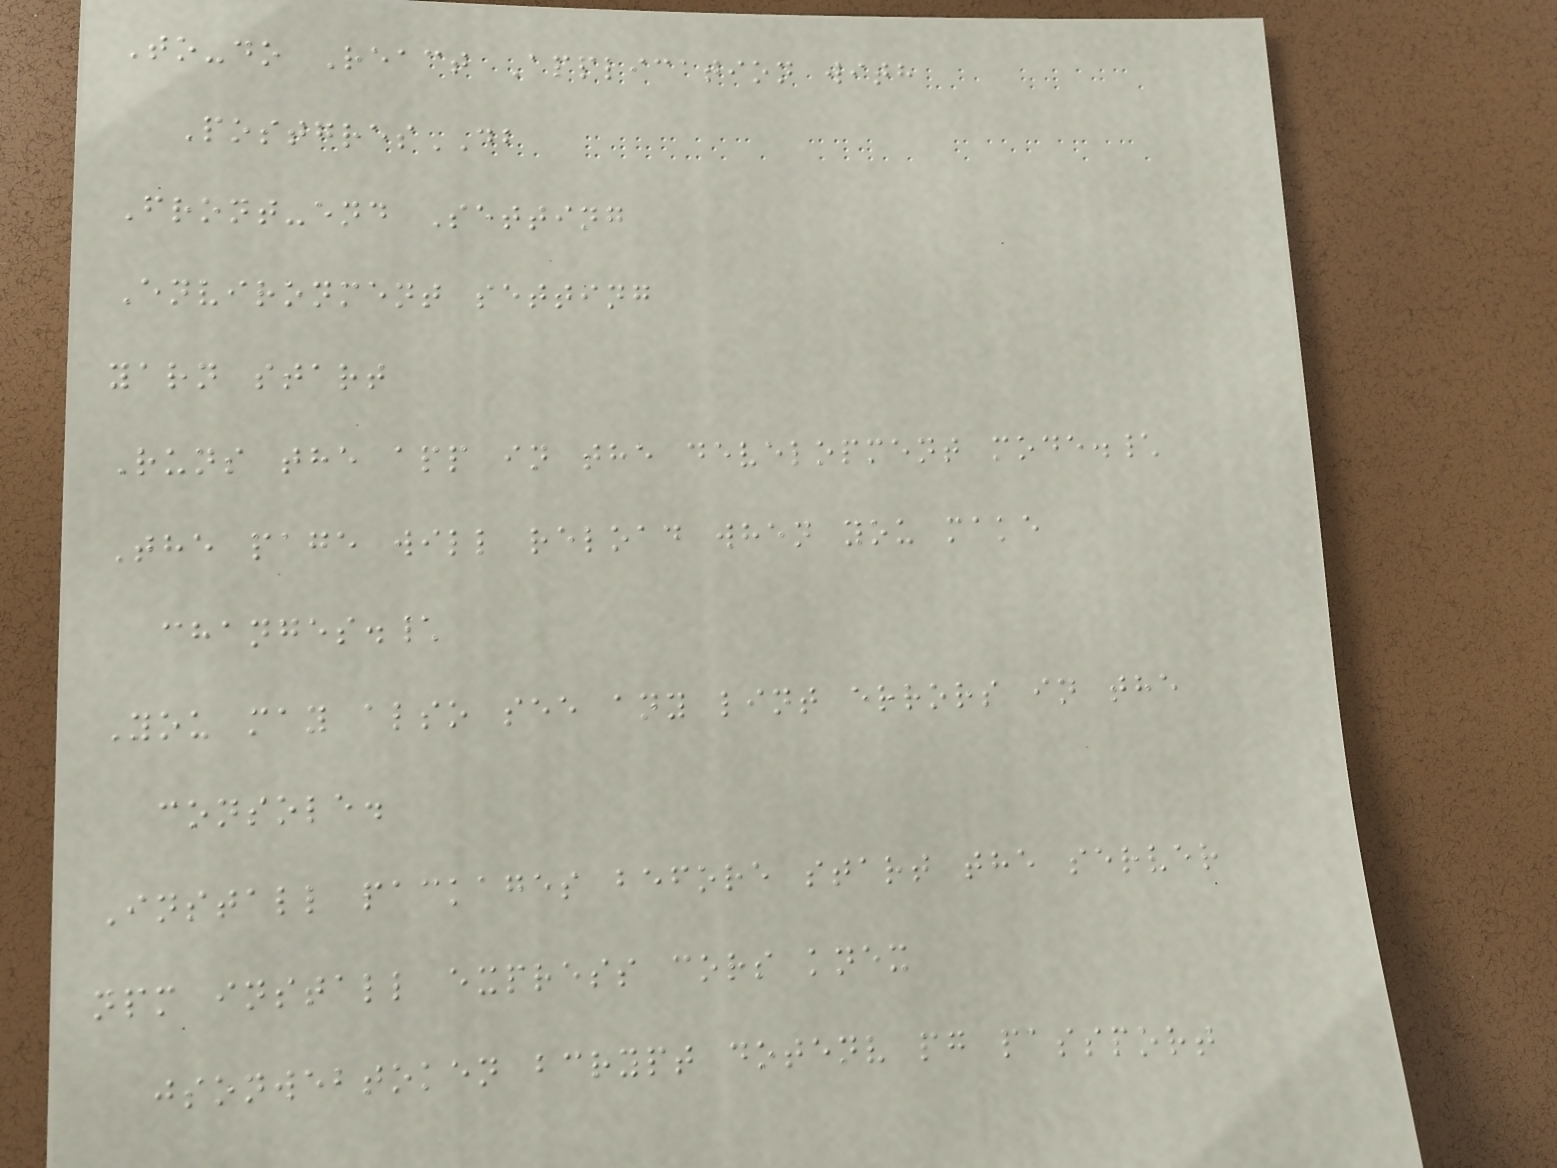To-do React Application with
PostgresDB
Front-end Setting
Environment setting
yarn start
Runs the app in the development mode.\
The page will reload when you make
changes.\
You may also see any lint errors in the
console.
Install packages before start the server
npm install express cors knex
jsonwebtoken bcrypt dotenv pg passport
